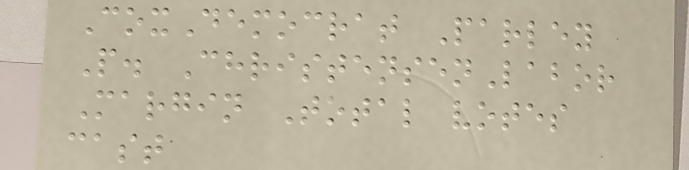CoxDemocrat Parley
P. ChristensenLabor
Margin Total votes
cast
